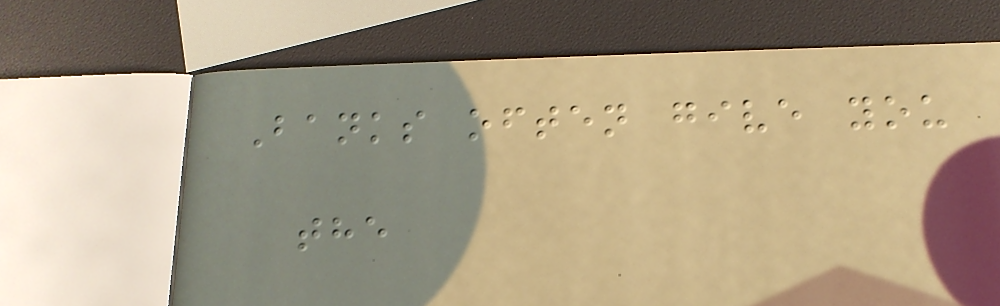Banks often give you
the
